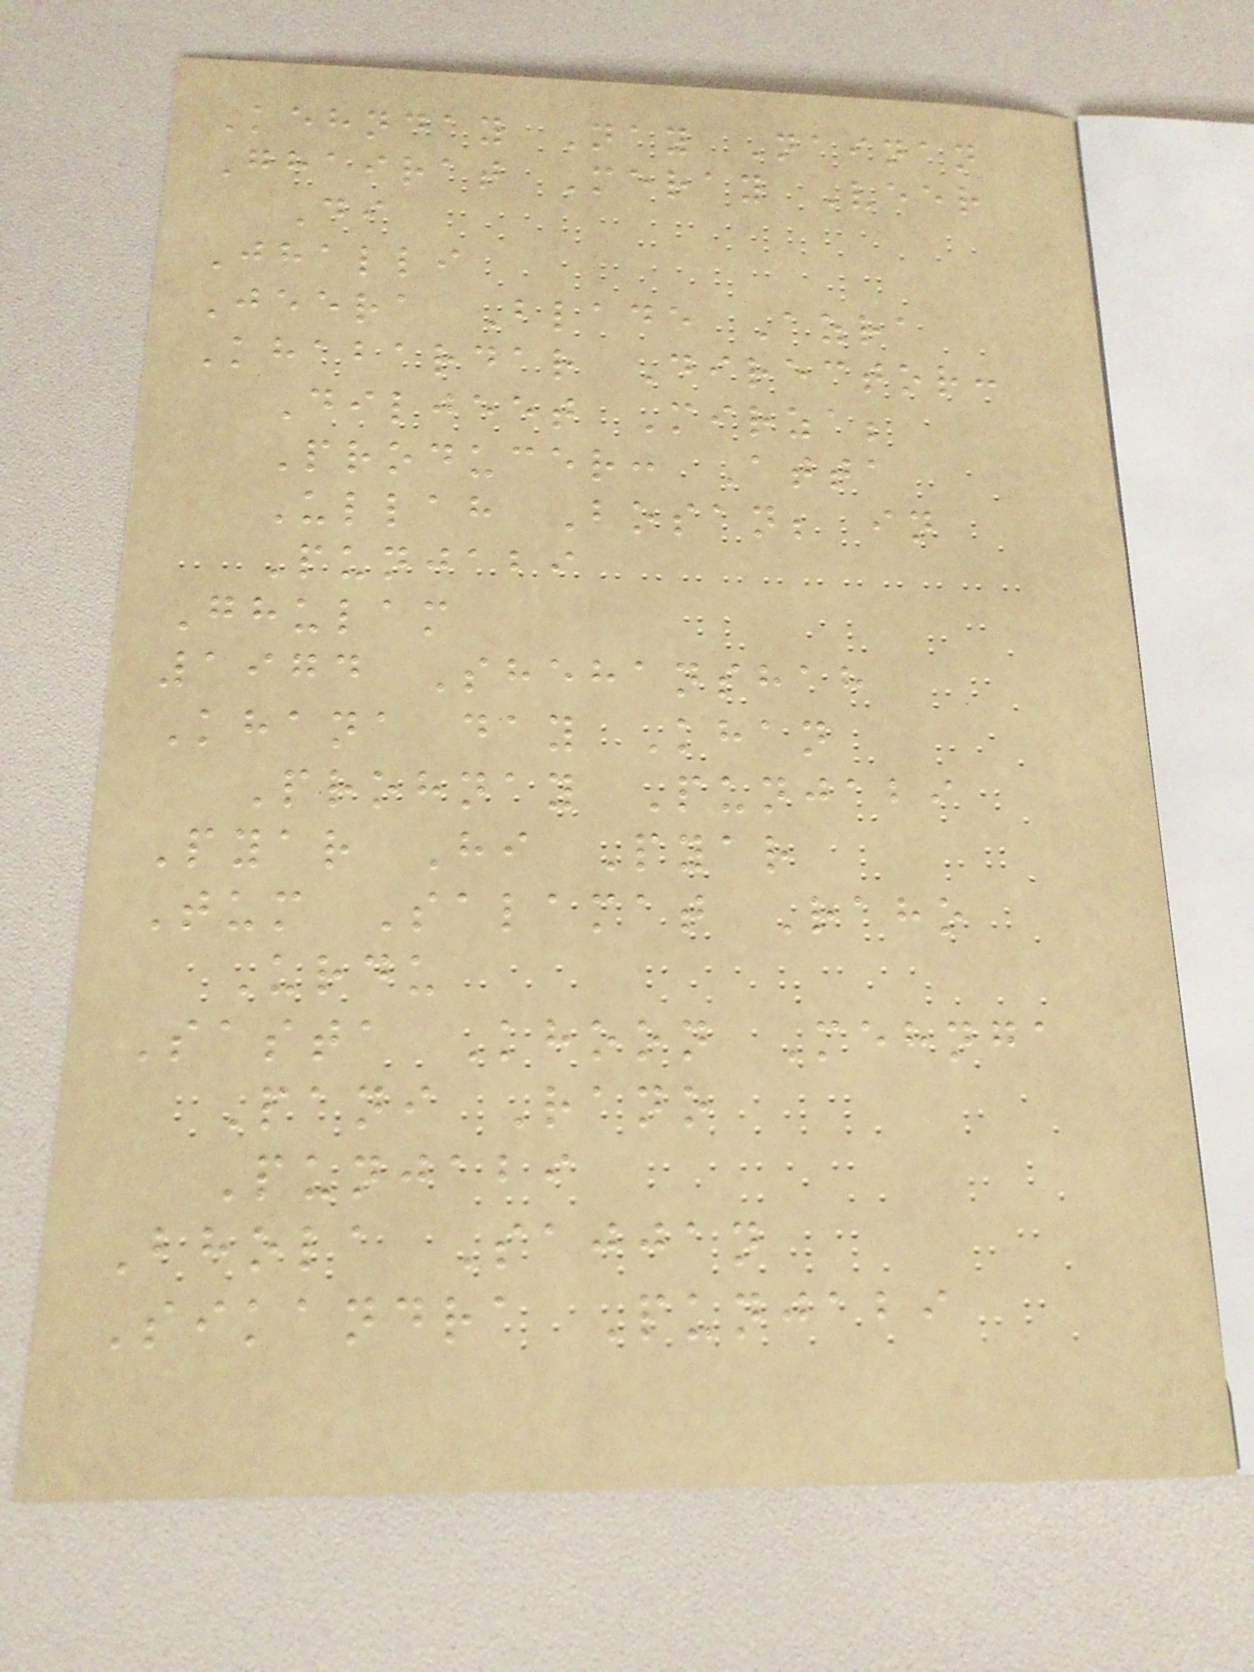Kehnday Nay Nainan
Ghairat Meray Veer
Di
Jhalli
Jeera Blade Azra
Khabardar Director:
Diljeet Mirza;
Producer: Atta
Ullah Bosan; in
Punjabi
Ghulam
1974 Shehanshah
Khana day Khan
Prohnay Punjabi
Pyar Hi Pyar
Tum Salamat Raho
Urdu
Sasta Khoon Mehnga
Pani Rano
Punjabi
Bhola Sajjan
Sikandra Punjabi
